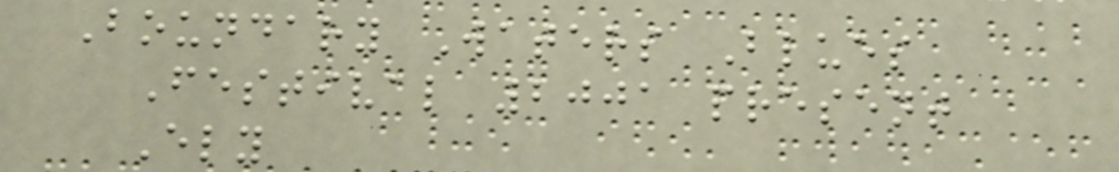Boundary Waters Blues
Festival 2001 present
Ely
